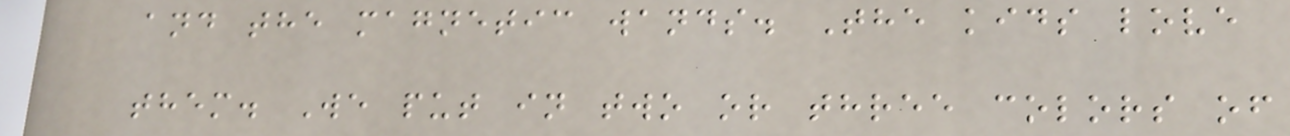and the magnetic wands. The kids love
them. We put in two or three colors of
